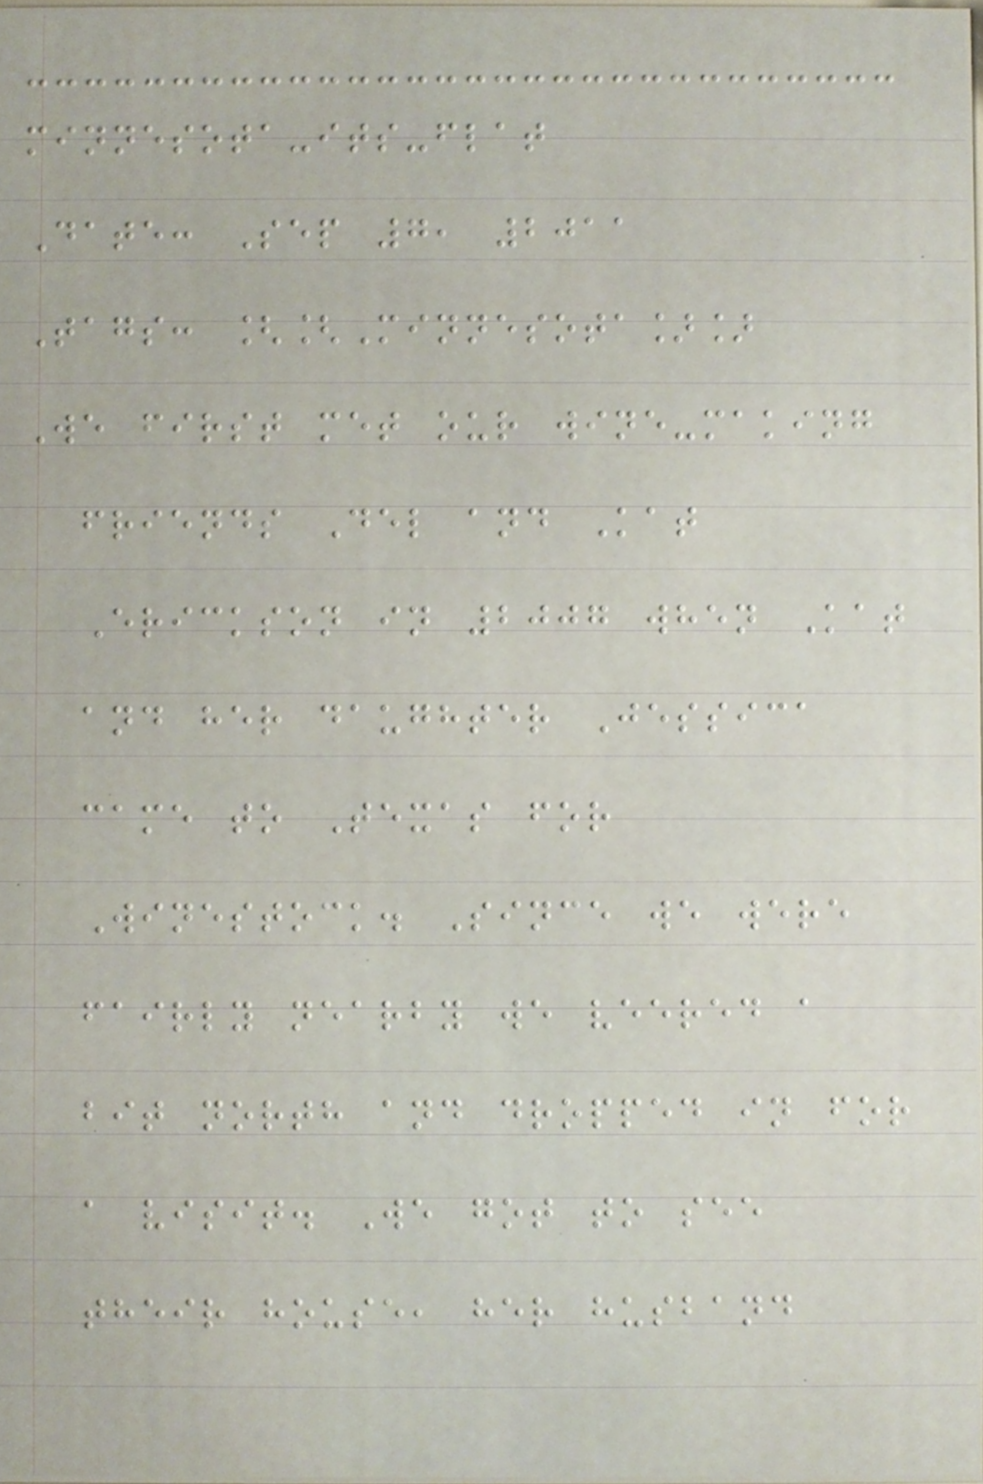minnesota-its-flat
Date: Sep 7, 2011
Tags: [[Minnesota]]
We first met our wine-making
friends Del and Kat
Erickson in 2007 when Kat
and her daughter Jessica
came to Texas for
Winestock. Since we were
fairly nearby we veered a
bit north and dropped in for
a visit. We got to see
their house, her husband
